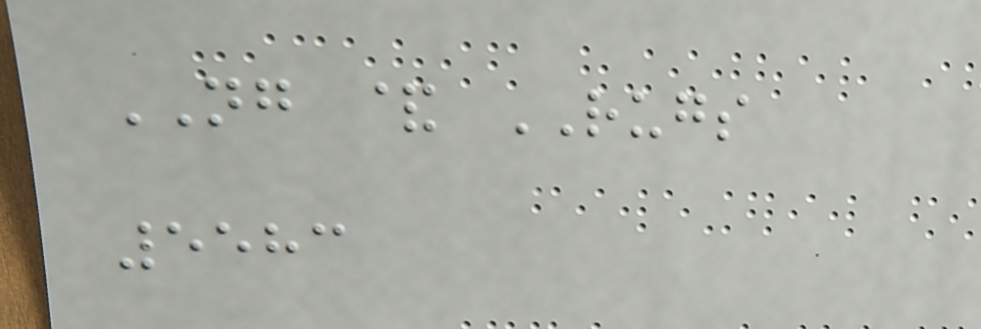NG & RUGS
5583
